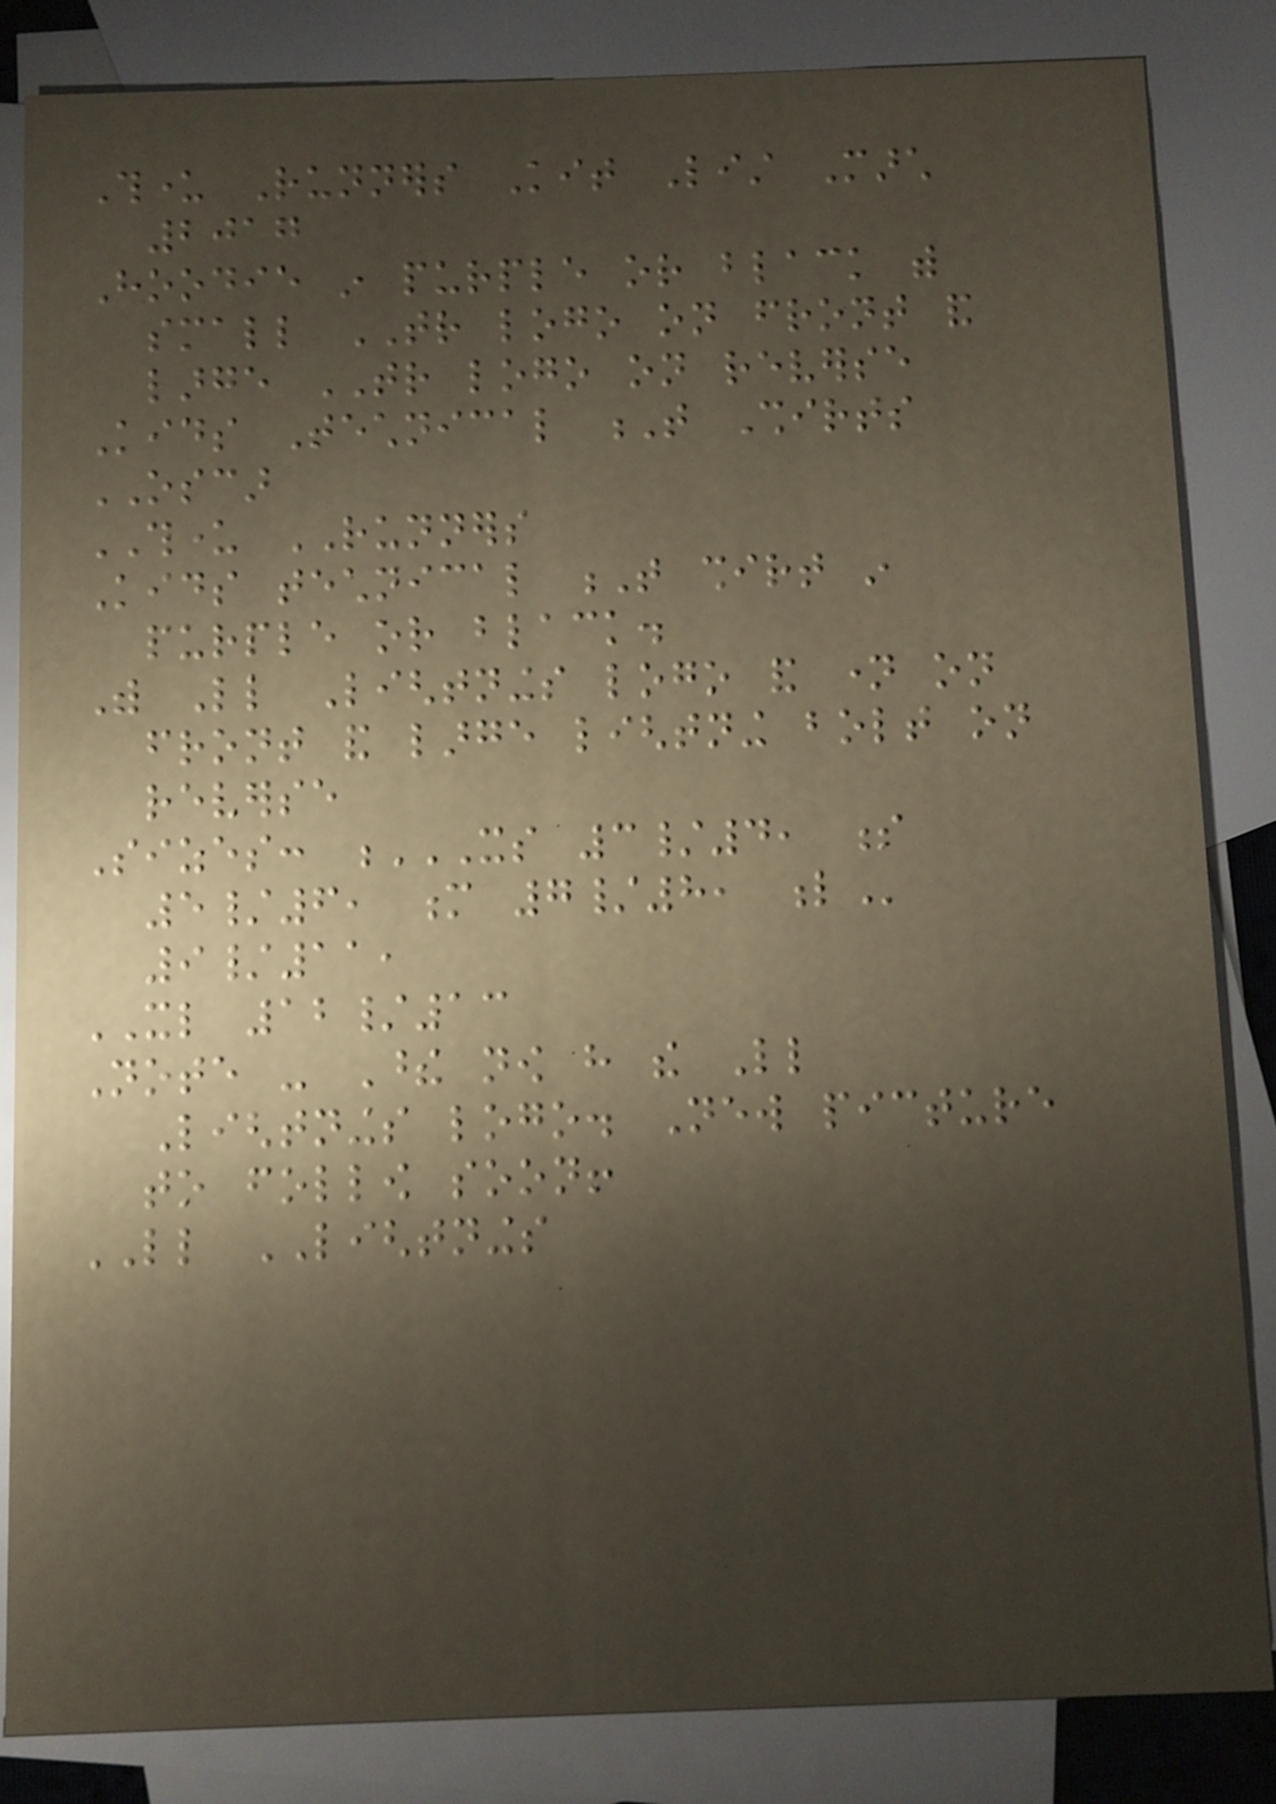Thunder Runners Kit List March
2017
Hoodie in purple or black with
small TR logo on front and
large TR logo on reverse
Kids Technical T Shirts
OSCAR
THUNDER RUNNERS
Kids technical T shirt in
purple or black.
With Little Lightnings logo and name on
front and large lightning bolt on
reverse
Sizes: XS 3/4, S
5/6, M 7/8, L
9/11,
XL 12/13
Note - These now have the Little
Lightnings logo. New picture
to follow soon!
LITTLE LIGHTNINGS
